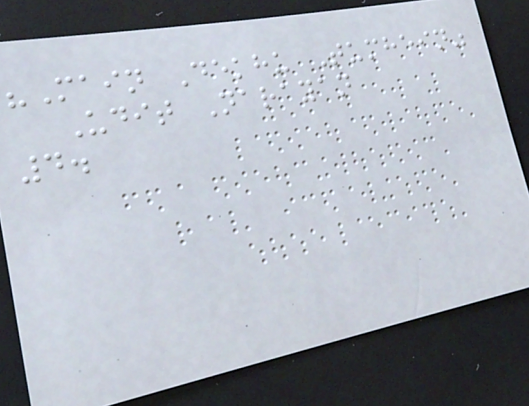"Main Dekhu Tumhein"
Udit Narayan
4.
